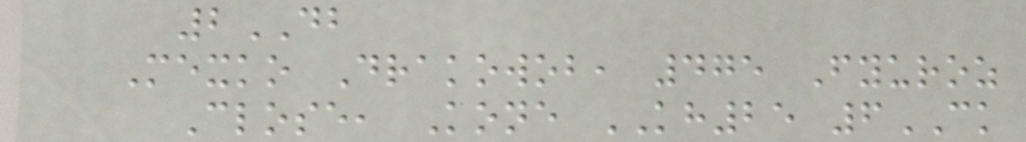2DB
Mexko Drakowob, 475 Fyuroz
Close, Kone KH25 6CK
